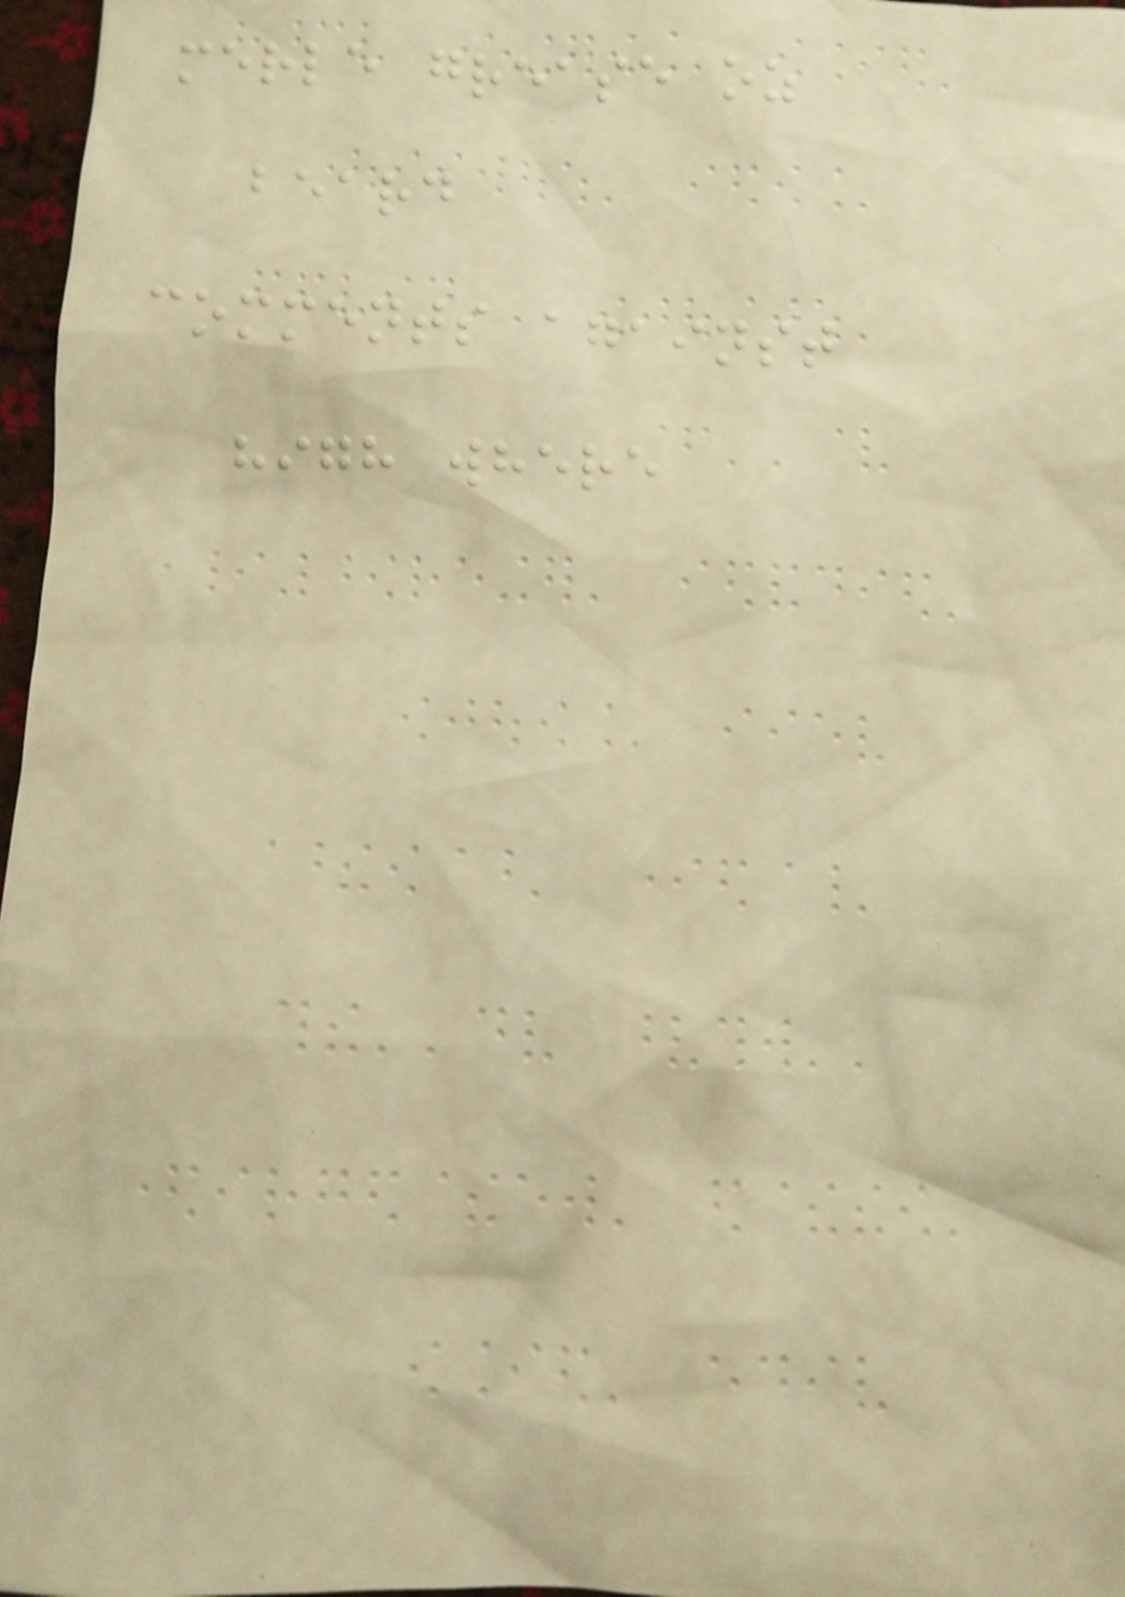merle grease oz
beard
comments against
high where
